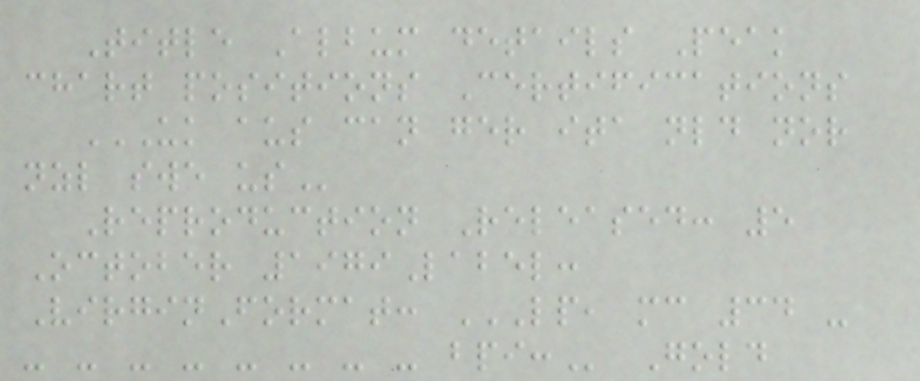Title Album details Peak
chart positions Certifications
UK AUS CAN GER ITA NLD NOR
NZL SWE US
Reproduction Released: 5
October 1979Label:
VirginFormat: LP, MC 34 -
- - - - - - - - BPI: Gold
